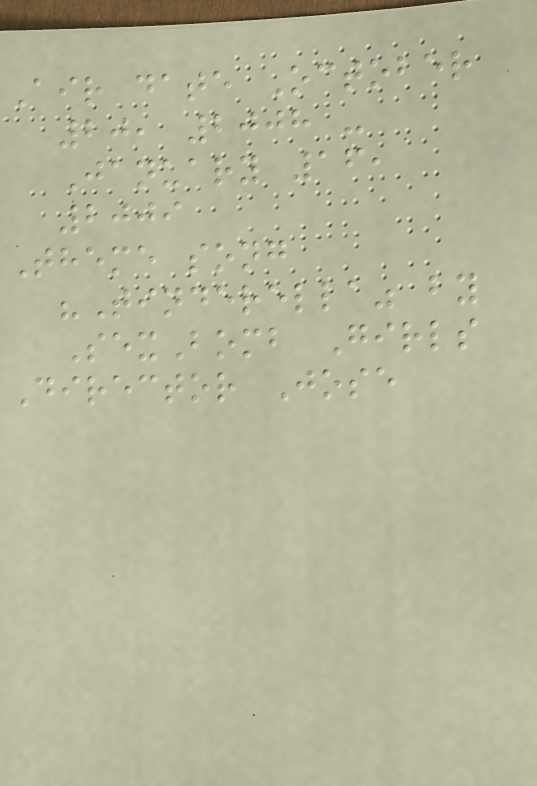Air date October
20, 2008 -
January 16,
2009
Theme song
"Tinderella" by
SexBomb Girls
Director Jose
